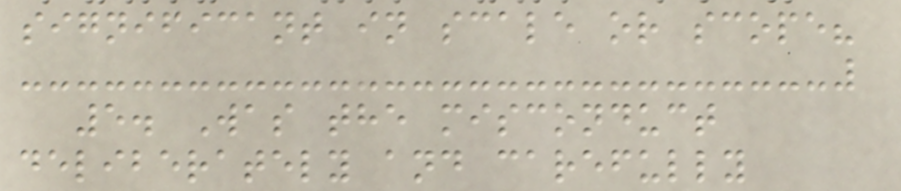significant in scale or scope?
5. Was the misconduct
deliberately and carefully
